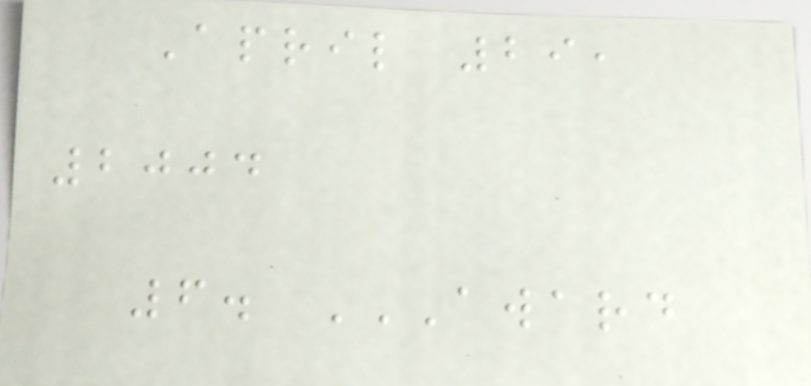April 29,
2004
6. AWARD
